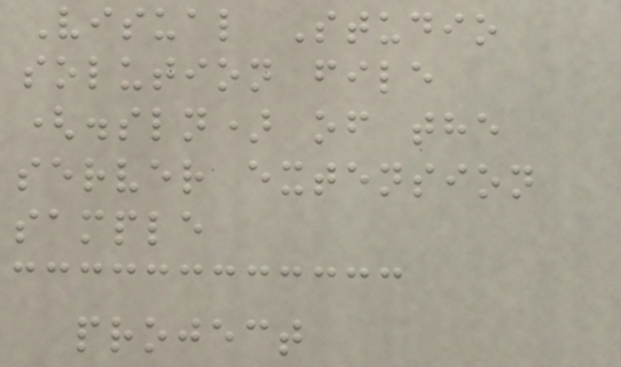Visual Studio
solution file
(.sln) of the
server extension
sample
project
